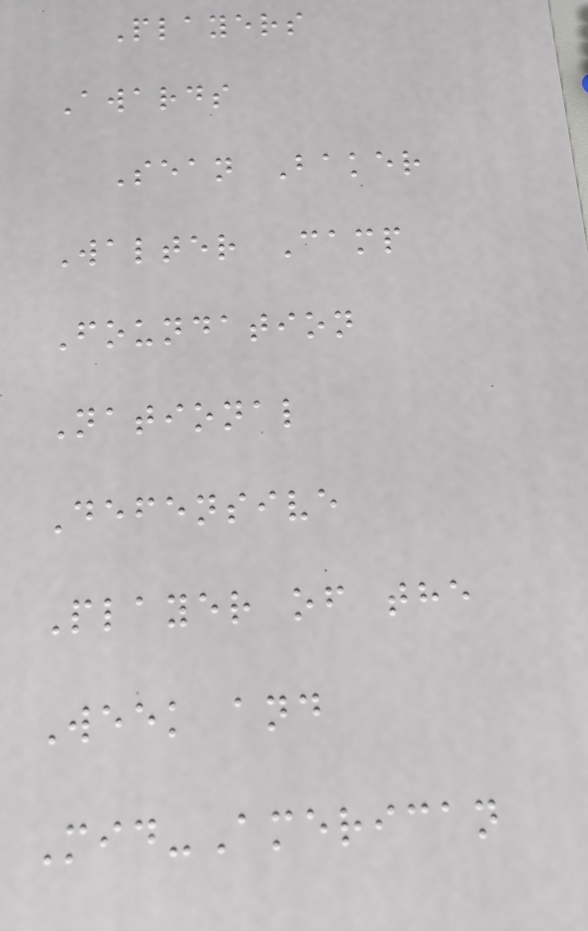Players
Awards
Sean Baker
Walter Camp
Foundation
National
Defensive
Player of the
Week and
Mid-American
